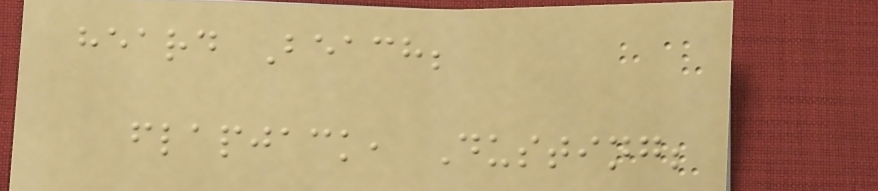heard Beach;
flapjack, Dusting;
